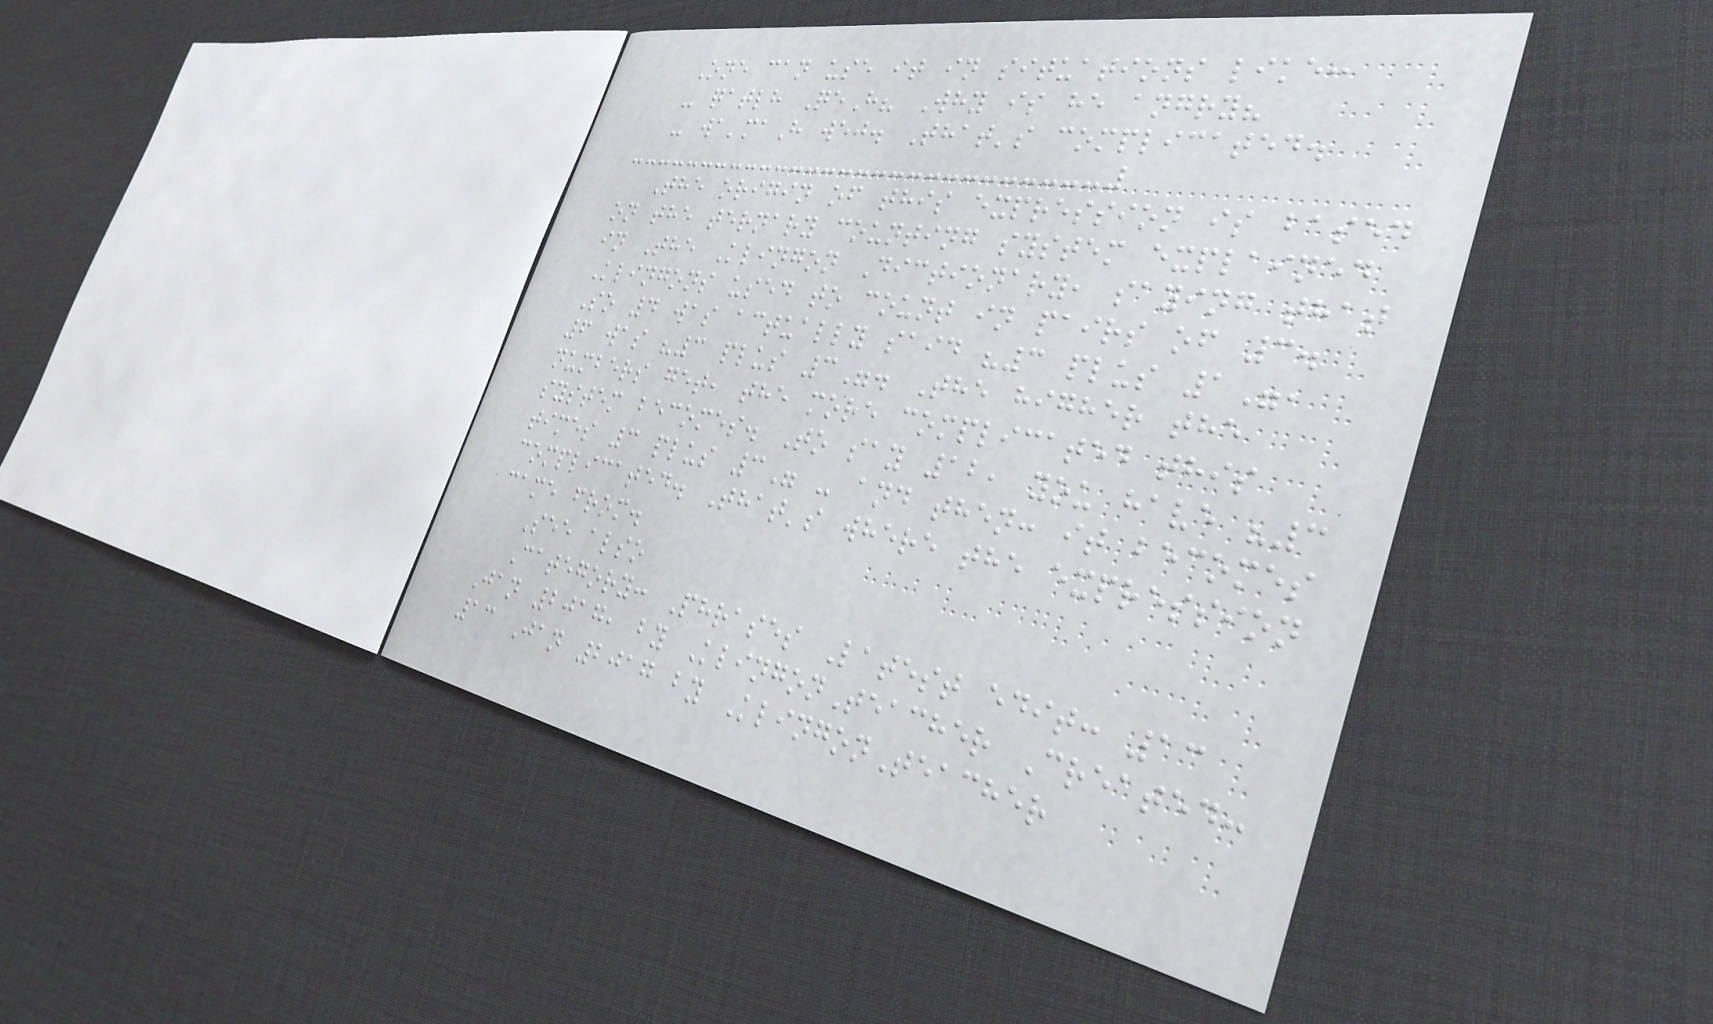One can use it in situations like:
- qatlh QeH? Why is he angry?
- wa'maH wej. That's complicated.
The origin of this expression is based
on the ternary counting system explained
in The Klingon Dictionary, saying that
Klingons used to count in pairs of 3.
So 4 was actually said "3 plus 1",
6 was "3 plus 3". The higher the
numbers get, the more complicated this
system becomes. To say 12, you have "3
times 3 plus 3" - and then: it becomes
complicated. That's where the expression
came from.
See also
Category: Phrases Latest edit: 13
Jan 2017, by KlingonTeacher Created:
13 Jan 2017 by KlingonTeacher
